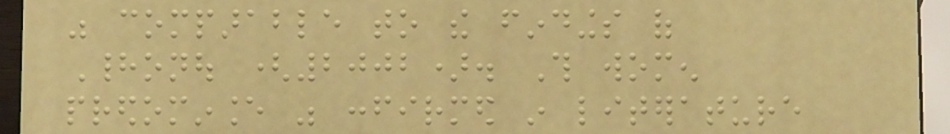was comparable to the findings of
Hadonou (2002). This women
predominance was confirmed in literature
